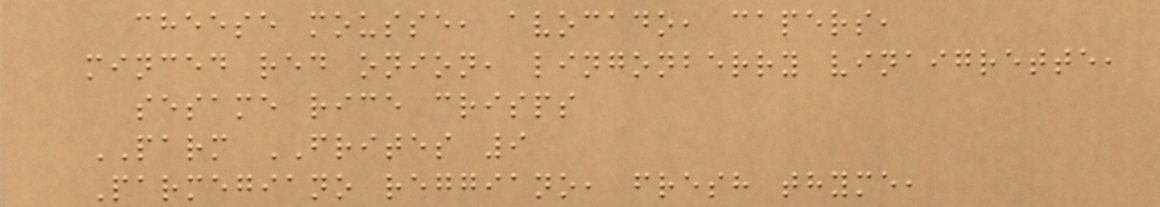cheese mousse, avocado, capers,
minced red onion, lingonberry vinaigrette,
sesame rice crisps
PARM FRITES 9
Parmegiano reggiano, fresh thyme,
